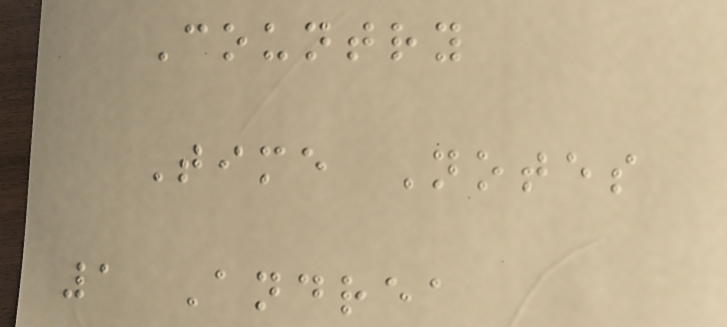Country
Time Notes
1 Andrea
